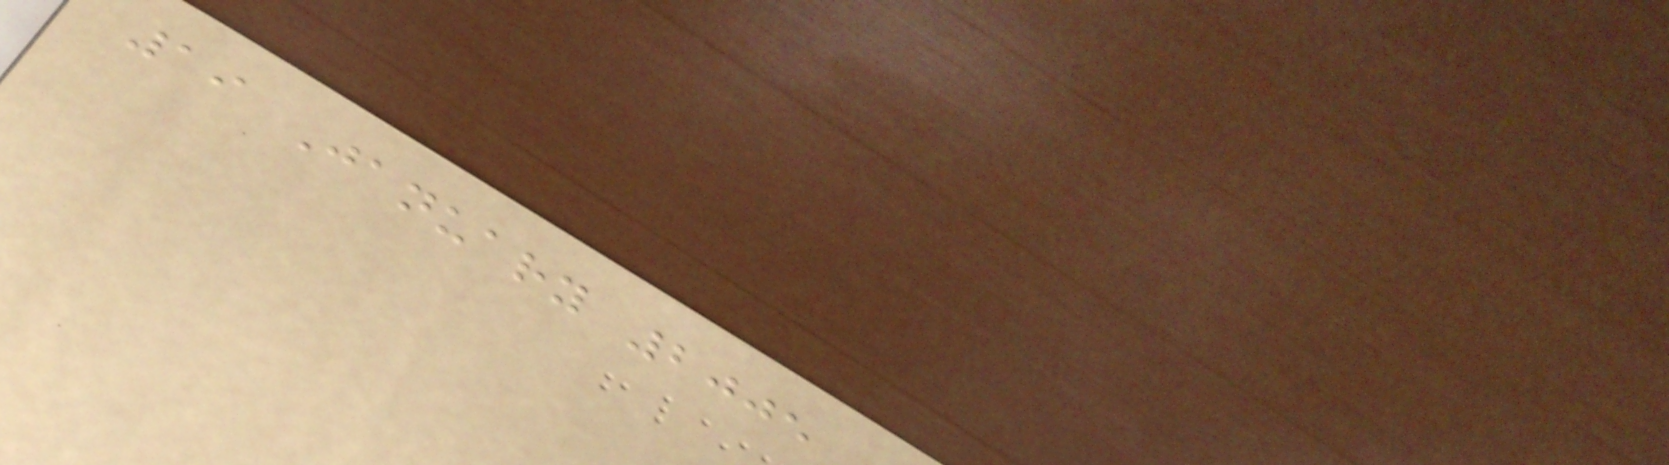19 January 2005
